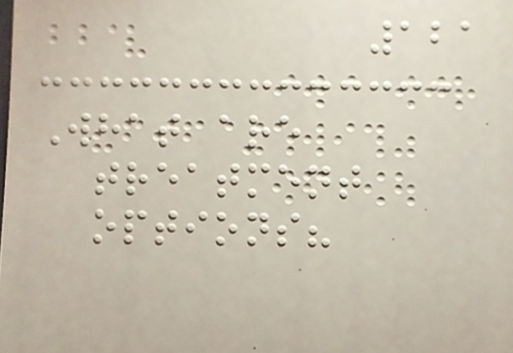121
What are
treatment
options?
